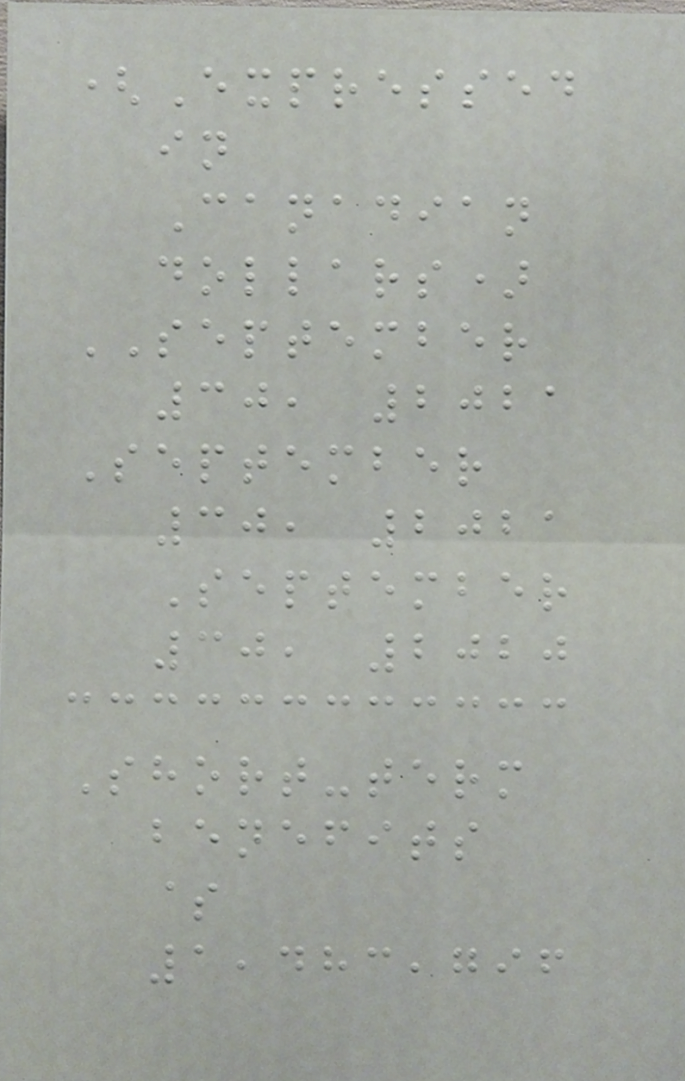(Expressed
in
Canadian
dollars)
SEPTEMBER
30, 2021
September
30, 2021
September
30, 2020
Short-term
benefits
$
1,483,796
